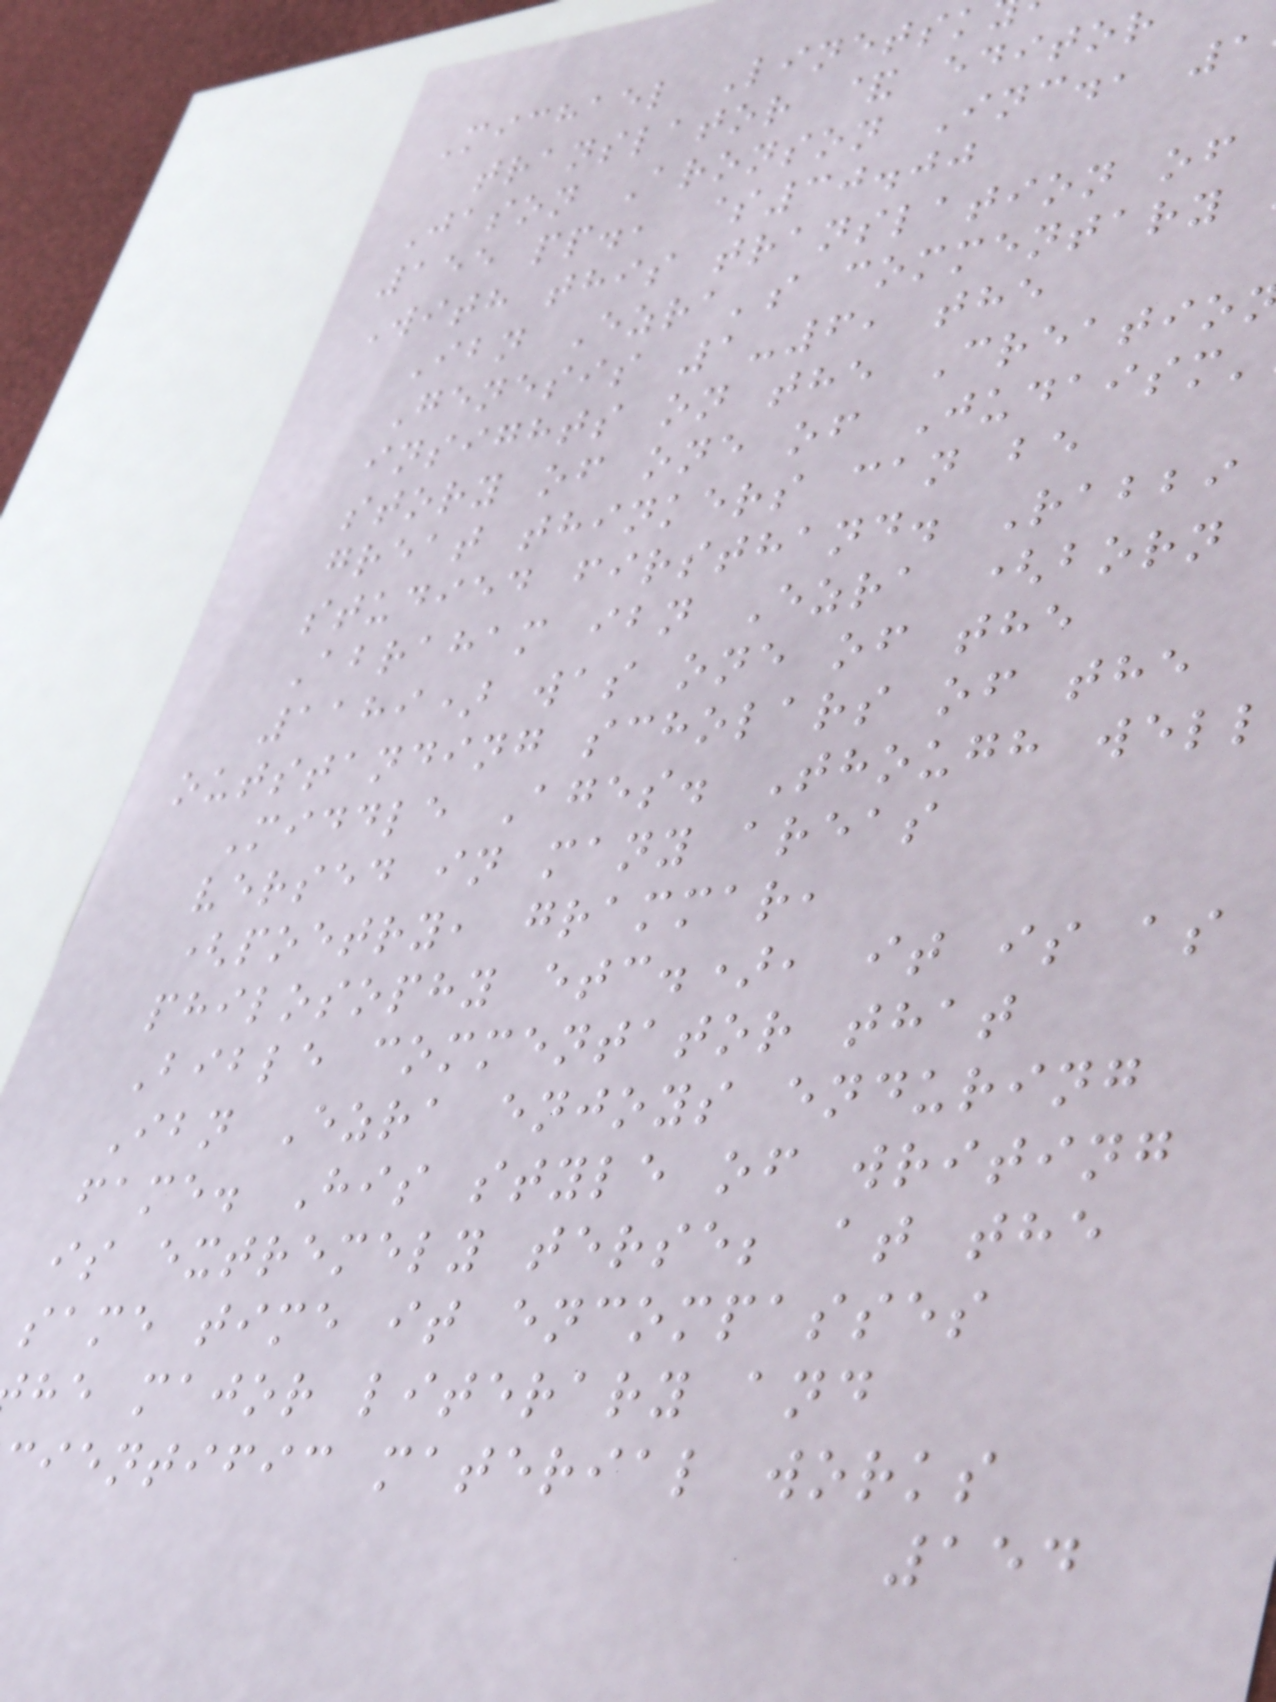Michael Linetsk
translator & editor
Jason Aronson Inc., 1
155 pp., $30.00
With this translation of
Ibn Ezra's commentary
Genesis 1-6, the
insights on the Creatio
story of one of Judaism'
great thinkers can be
studied firsthand. Rabbi
Abraham ibn Ezra (born
1189) was one of the
outstanding scholars of the
Middle Ages. Though well
versed in many areas
(poetry, grammar,
philosophy etc.), it is as
Bible commentator that
Ibn Ezra enjoys enduring
fame. His style of writing
is extremely terse; at the
same time it encompasses
he major literary and
ientific material works
154
